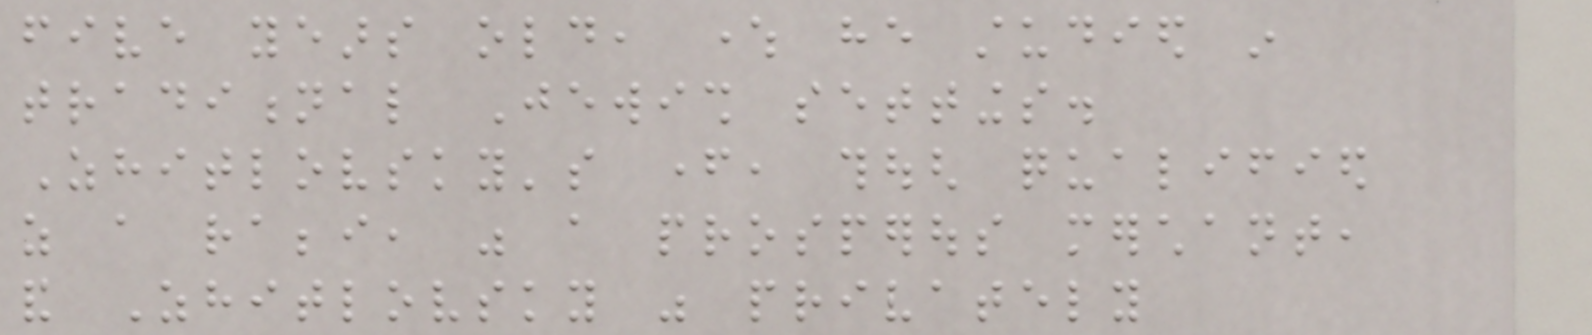five years old, where he studied in
traditional Jewish settings.
Zhitlovsky's father, though qualified
as a rabbi, was a prosperous merchant,
and Zhitlovsky was privately
